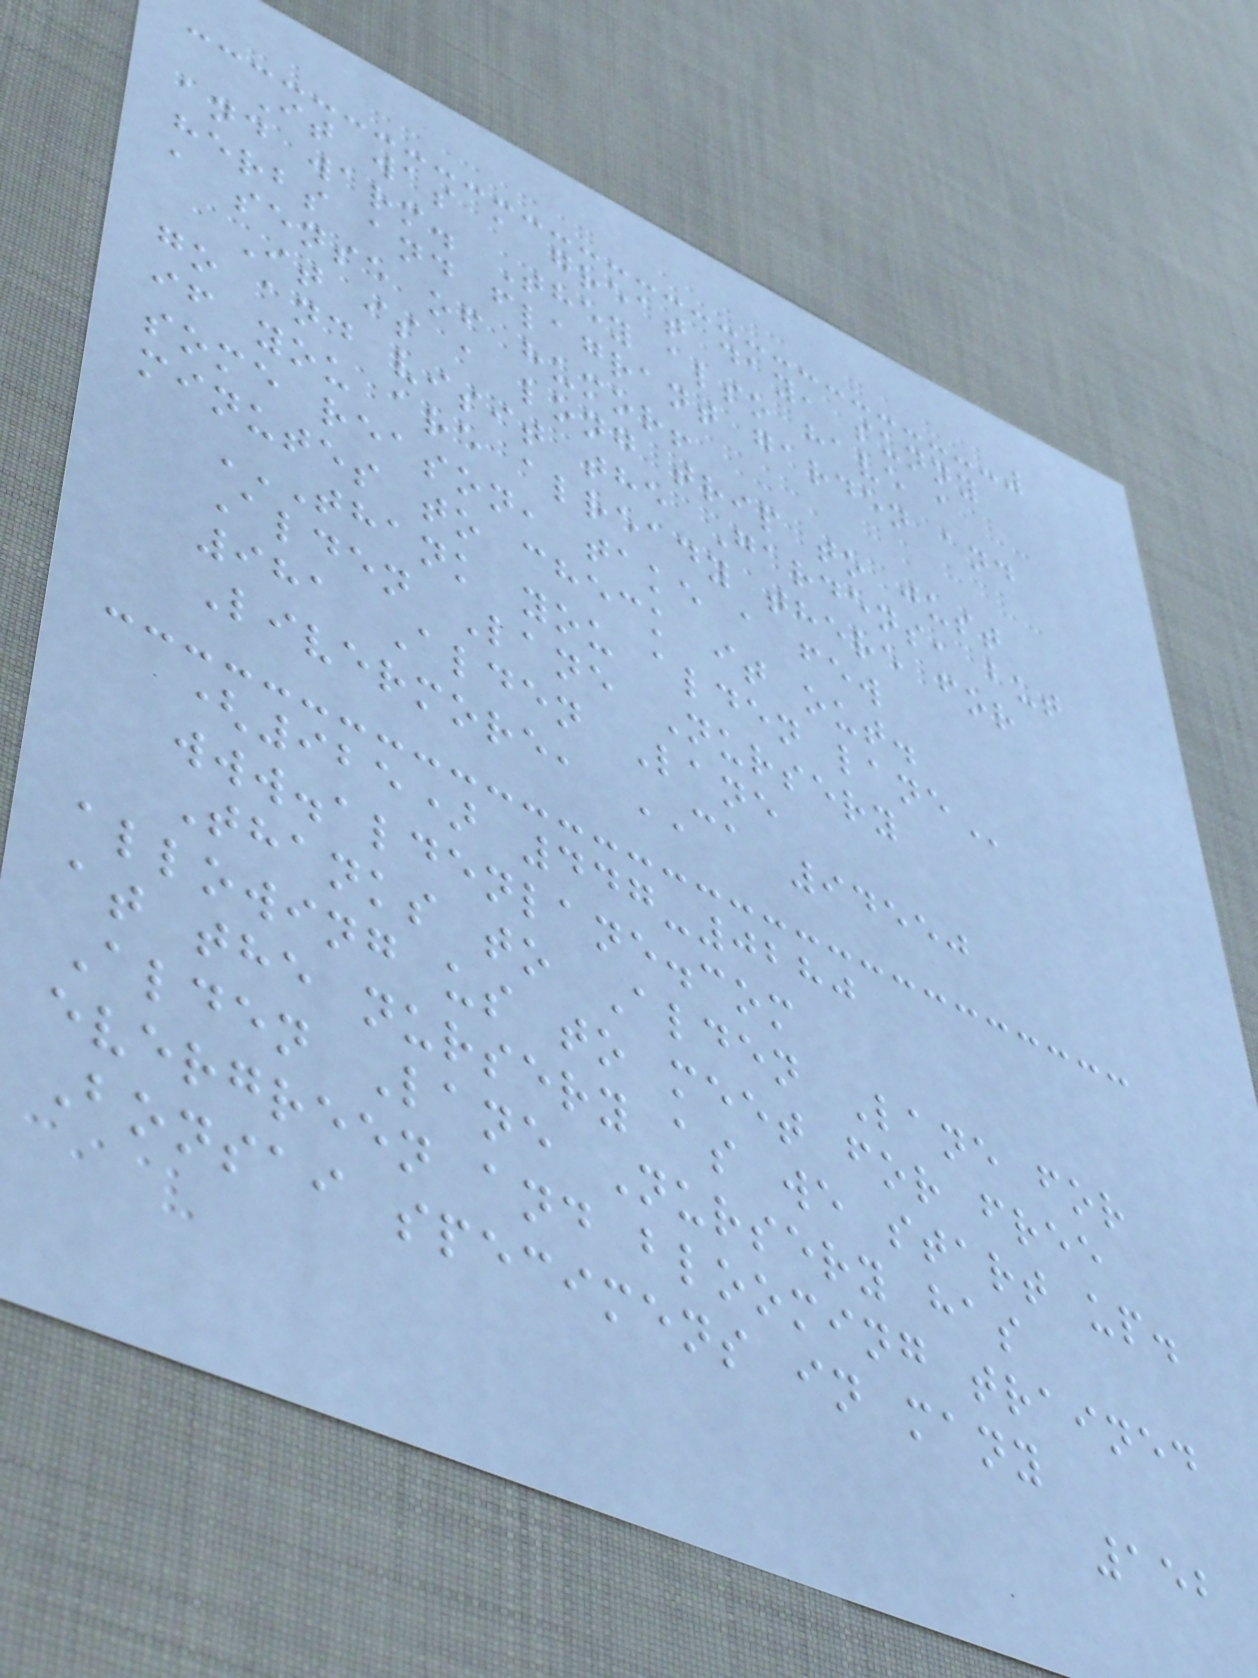It was a great day, sunny
and warm. They also have a
herbs and flagrant garden and
a sense of humor!
It is a long trip to just
go and visit the Gardens, but
if you are already there for
some reason, take a few
minutes to check it out.
THANK YOU ALDEN LANE
Alden Lane Nursery
981 Alden Lane
Livermore, CA 94550
(925) 447-0280
www.aldenlane.com
Thanks to Alden Lane for
allowing us to meet for free
at the nursery as we start up.
Alden Lane Nursery has
evergreen and blooming trained
Bonsai specimens in many
152
